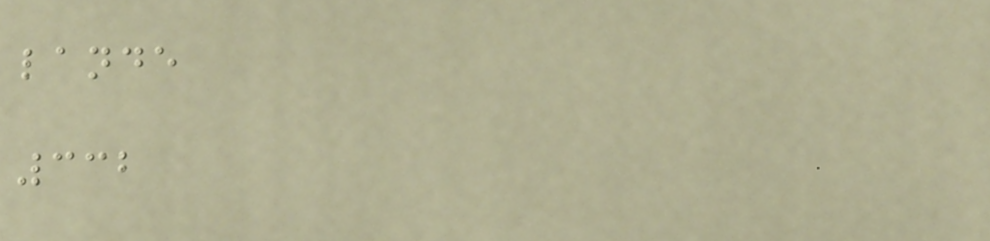lande
332
